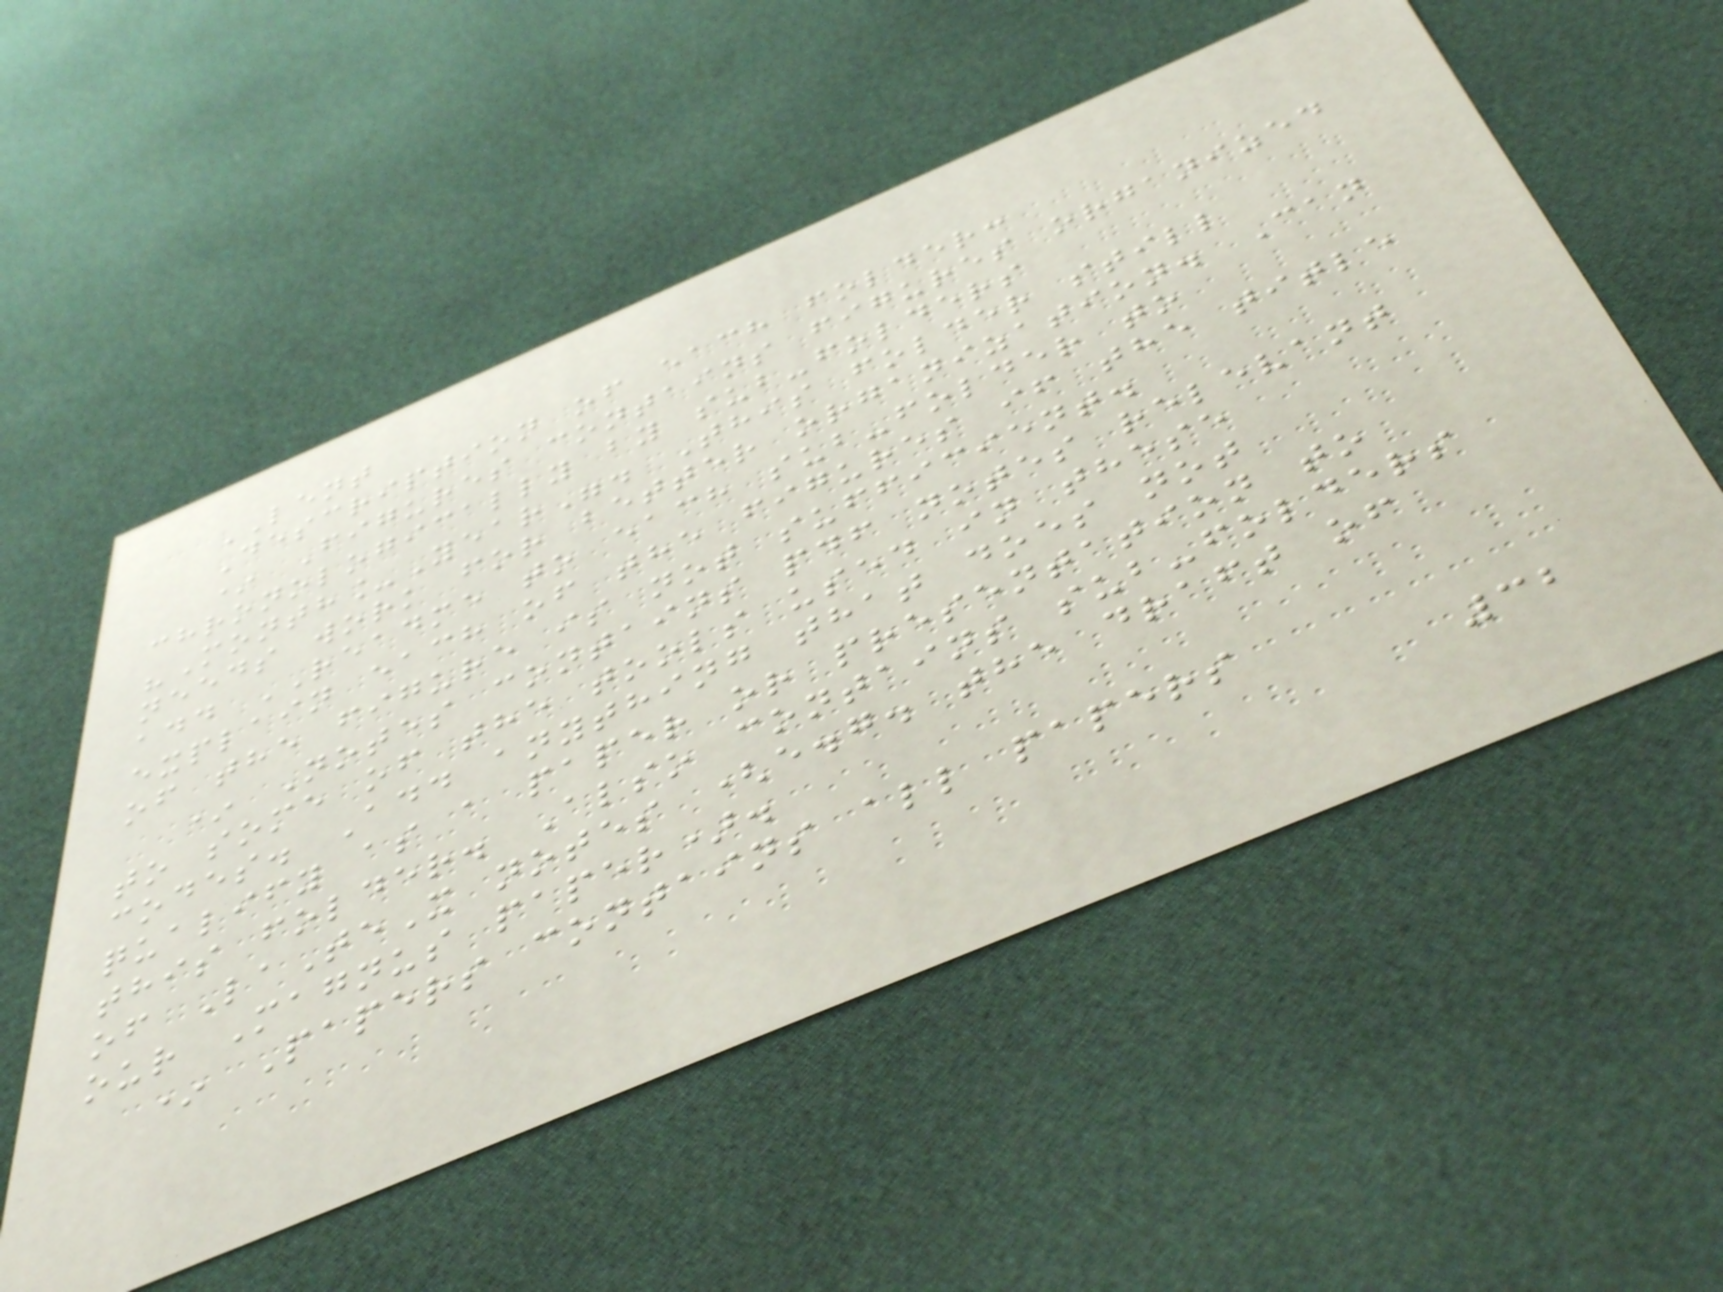LENT
Description of each folder:
* Figures contains figures organized
chronologically by sub-folders
"Month_Year". This folder still
needs work for better organization. Can
add README to each sub-folder to
explain each of the figures if the title
of the figure is not sufficient.
* Notes contains pdf notes relevant
to some of the tools used in these
codes. Add anything that does not
qualify as a paper or presentation to
this folder. Also contains sub-folders
of LaTeX notes (e.g. the draft of
our Magnus paper).
* Papers contains all papers
32
